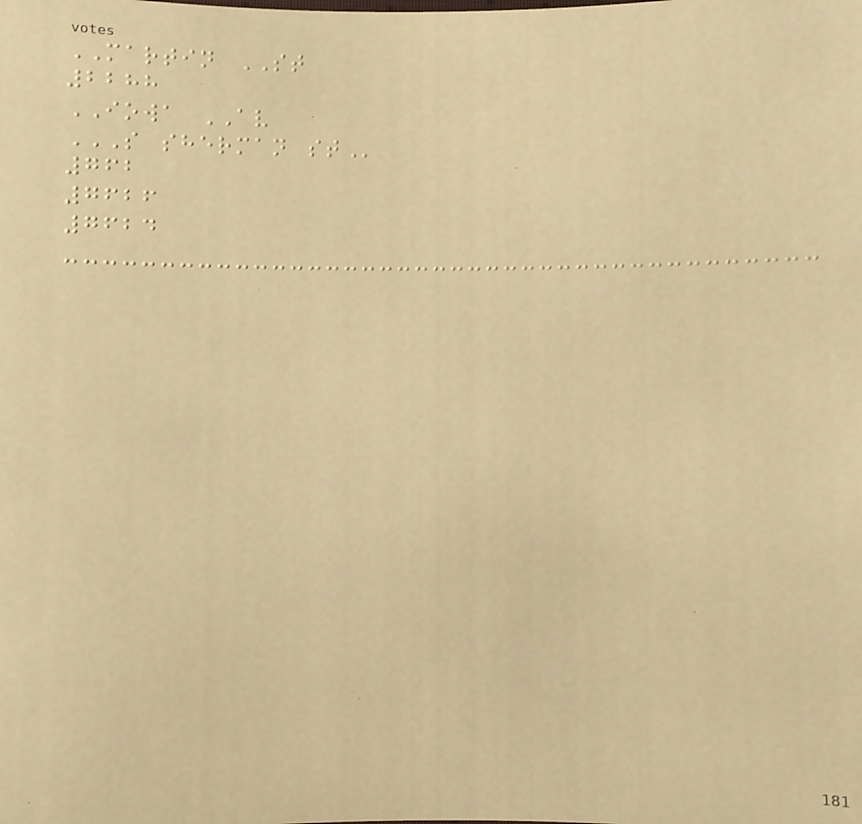MARTIN ST
2288
IOWA AV
S SHERMAN ST
762
7626
7624
